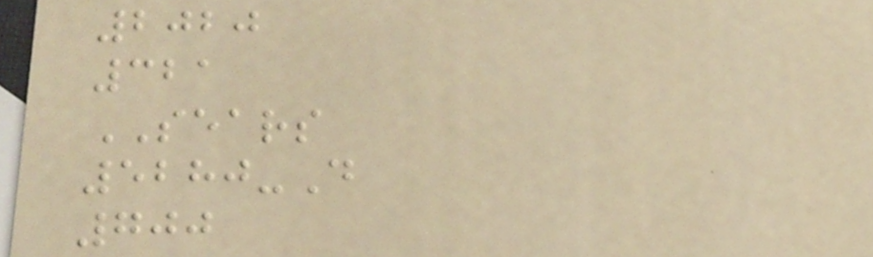2020
321
SEARS
5280-D
700
